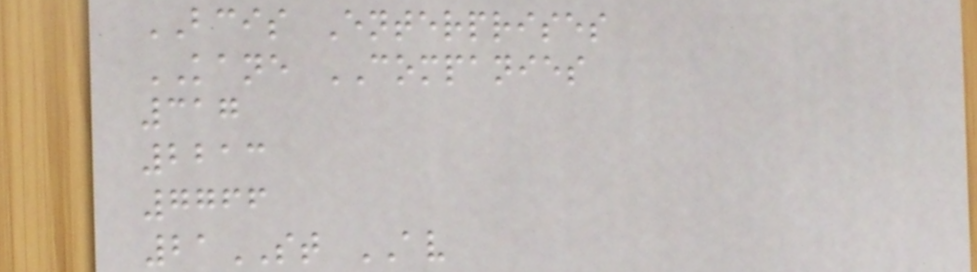BCIS Enterprises
KANE COMPANIES
317
2213
7766
21ST AV
